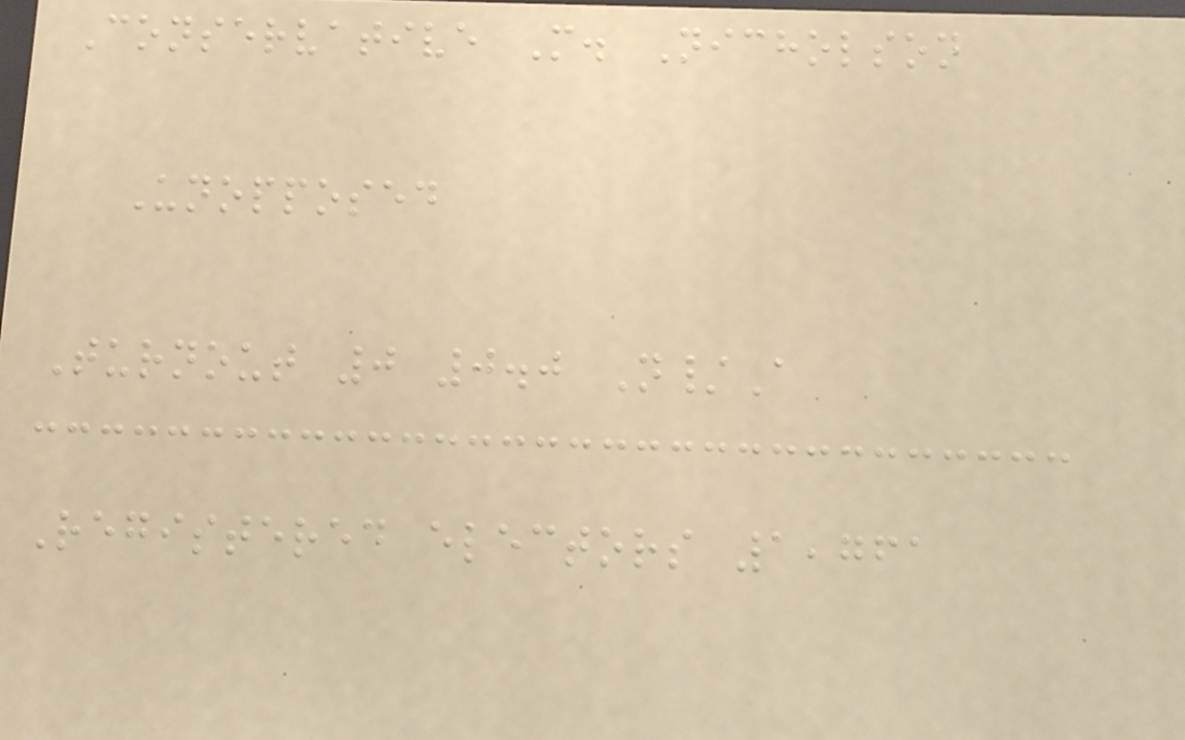Conservative M. Nicholson
Unopposed
Turnout 0 0.0 N/A
Registered electors 1,761
